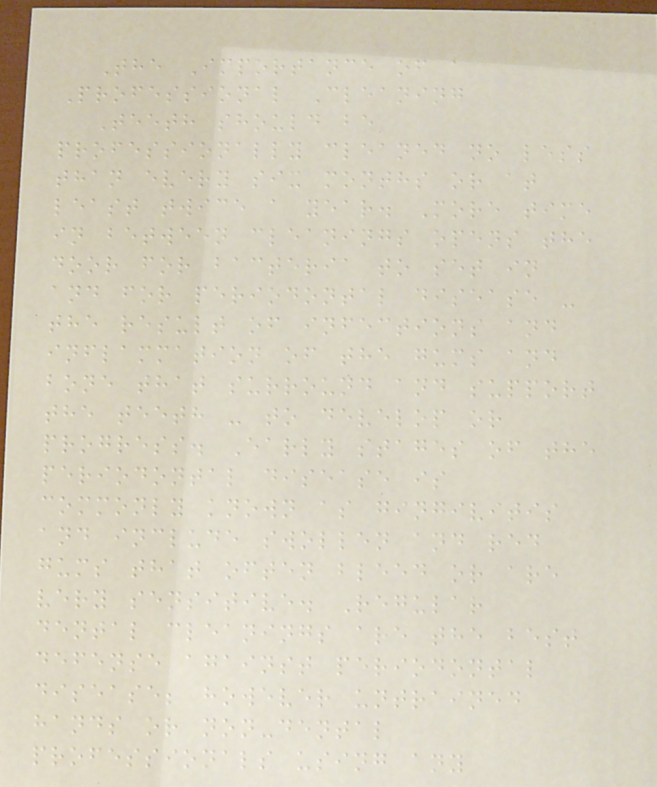The Importance of a
Professional Cleaning
Teeth should be
professionally cleaned no less
than every six months or at
least twice a year. More time
in between cleanings opens the
door for bacteria to set in
and for periodontal disease -
the result of infections and
inflammation of the gums and
bone that surround and support
the teeth - to develop or
progress. Early stages of the
periodontal disease is
commonly known as gingivitis
and include swollen and red
gums that often bleed or are
very sensitive. Regular
dental cleanings are the best
defense against periodontal
disease; however untrained
hands or non-dental
professionals using any
